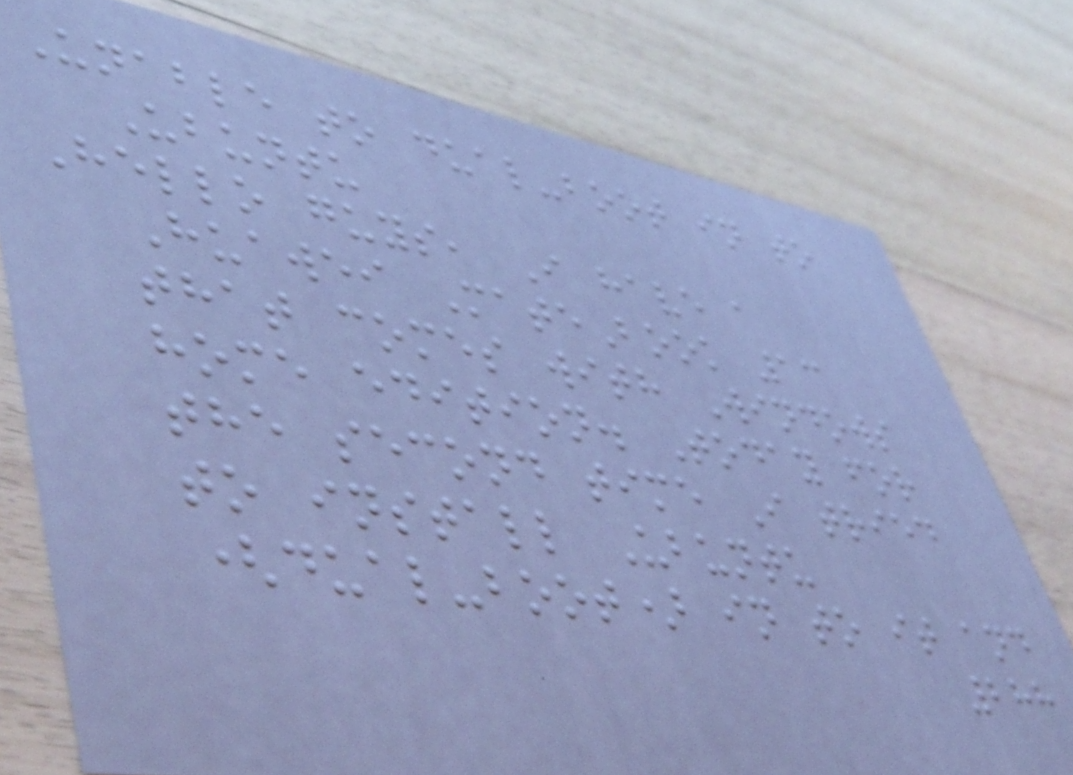Unable to dual-boot in to
Ubuntu
Hello guys, I have a
Huawei MateBook 13
that comes with Windows
home edition. Today for
the second time I tried
to install Ubuntu
(dual-boot) in to it and
288
